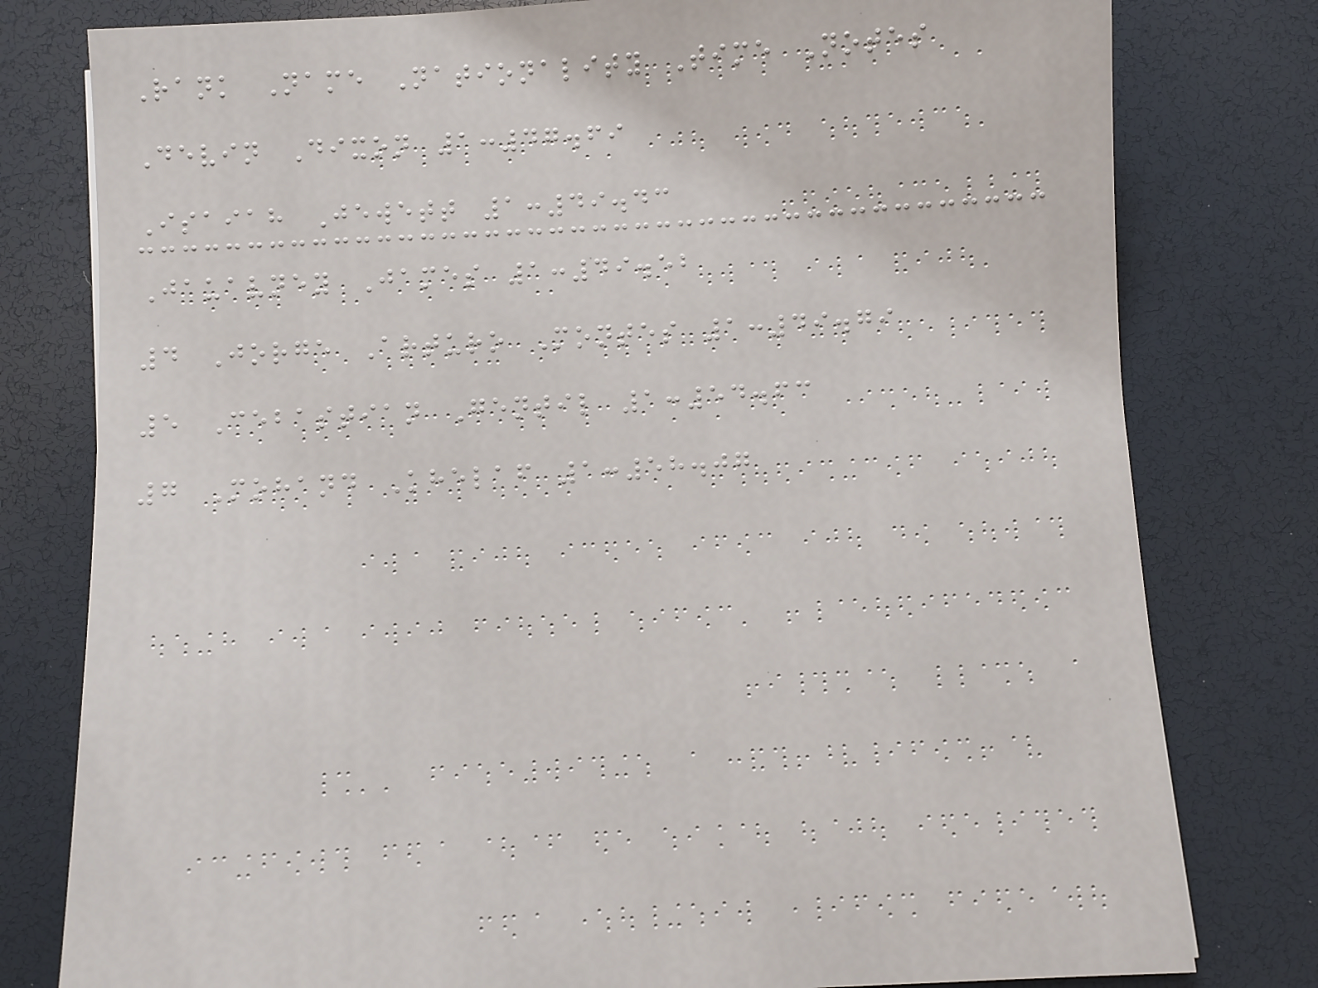Rank Name Nationality Time Notes
Devin Dixon 1:47.69
Isaiah Jewett 1:49.43
Jauavney James 1:49.52
4 Jorge Arturo Montes 1:49.79
5 Cebastian Gentil 1:54.63
7 Mohand Khelaf 1:58.07
